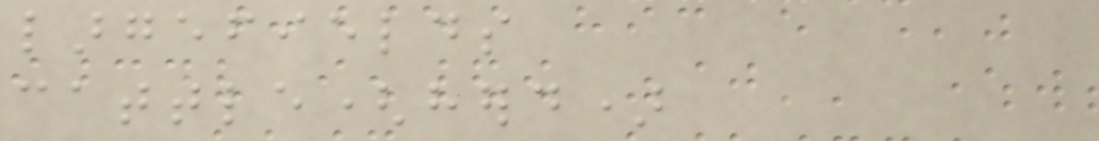largefields
cattle(herd)
